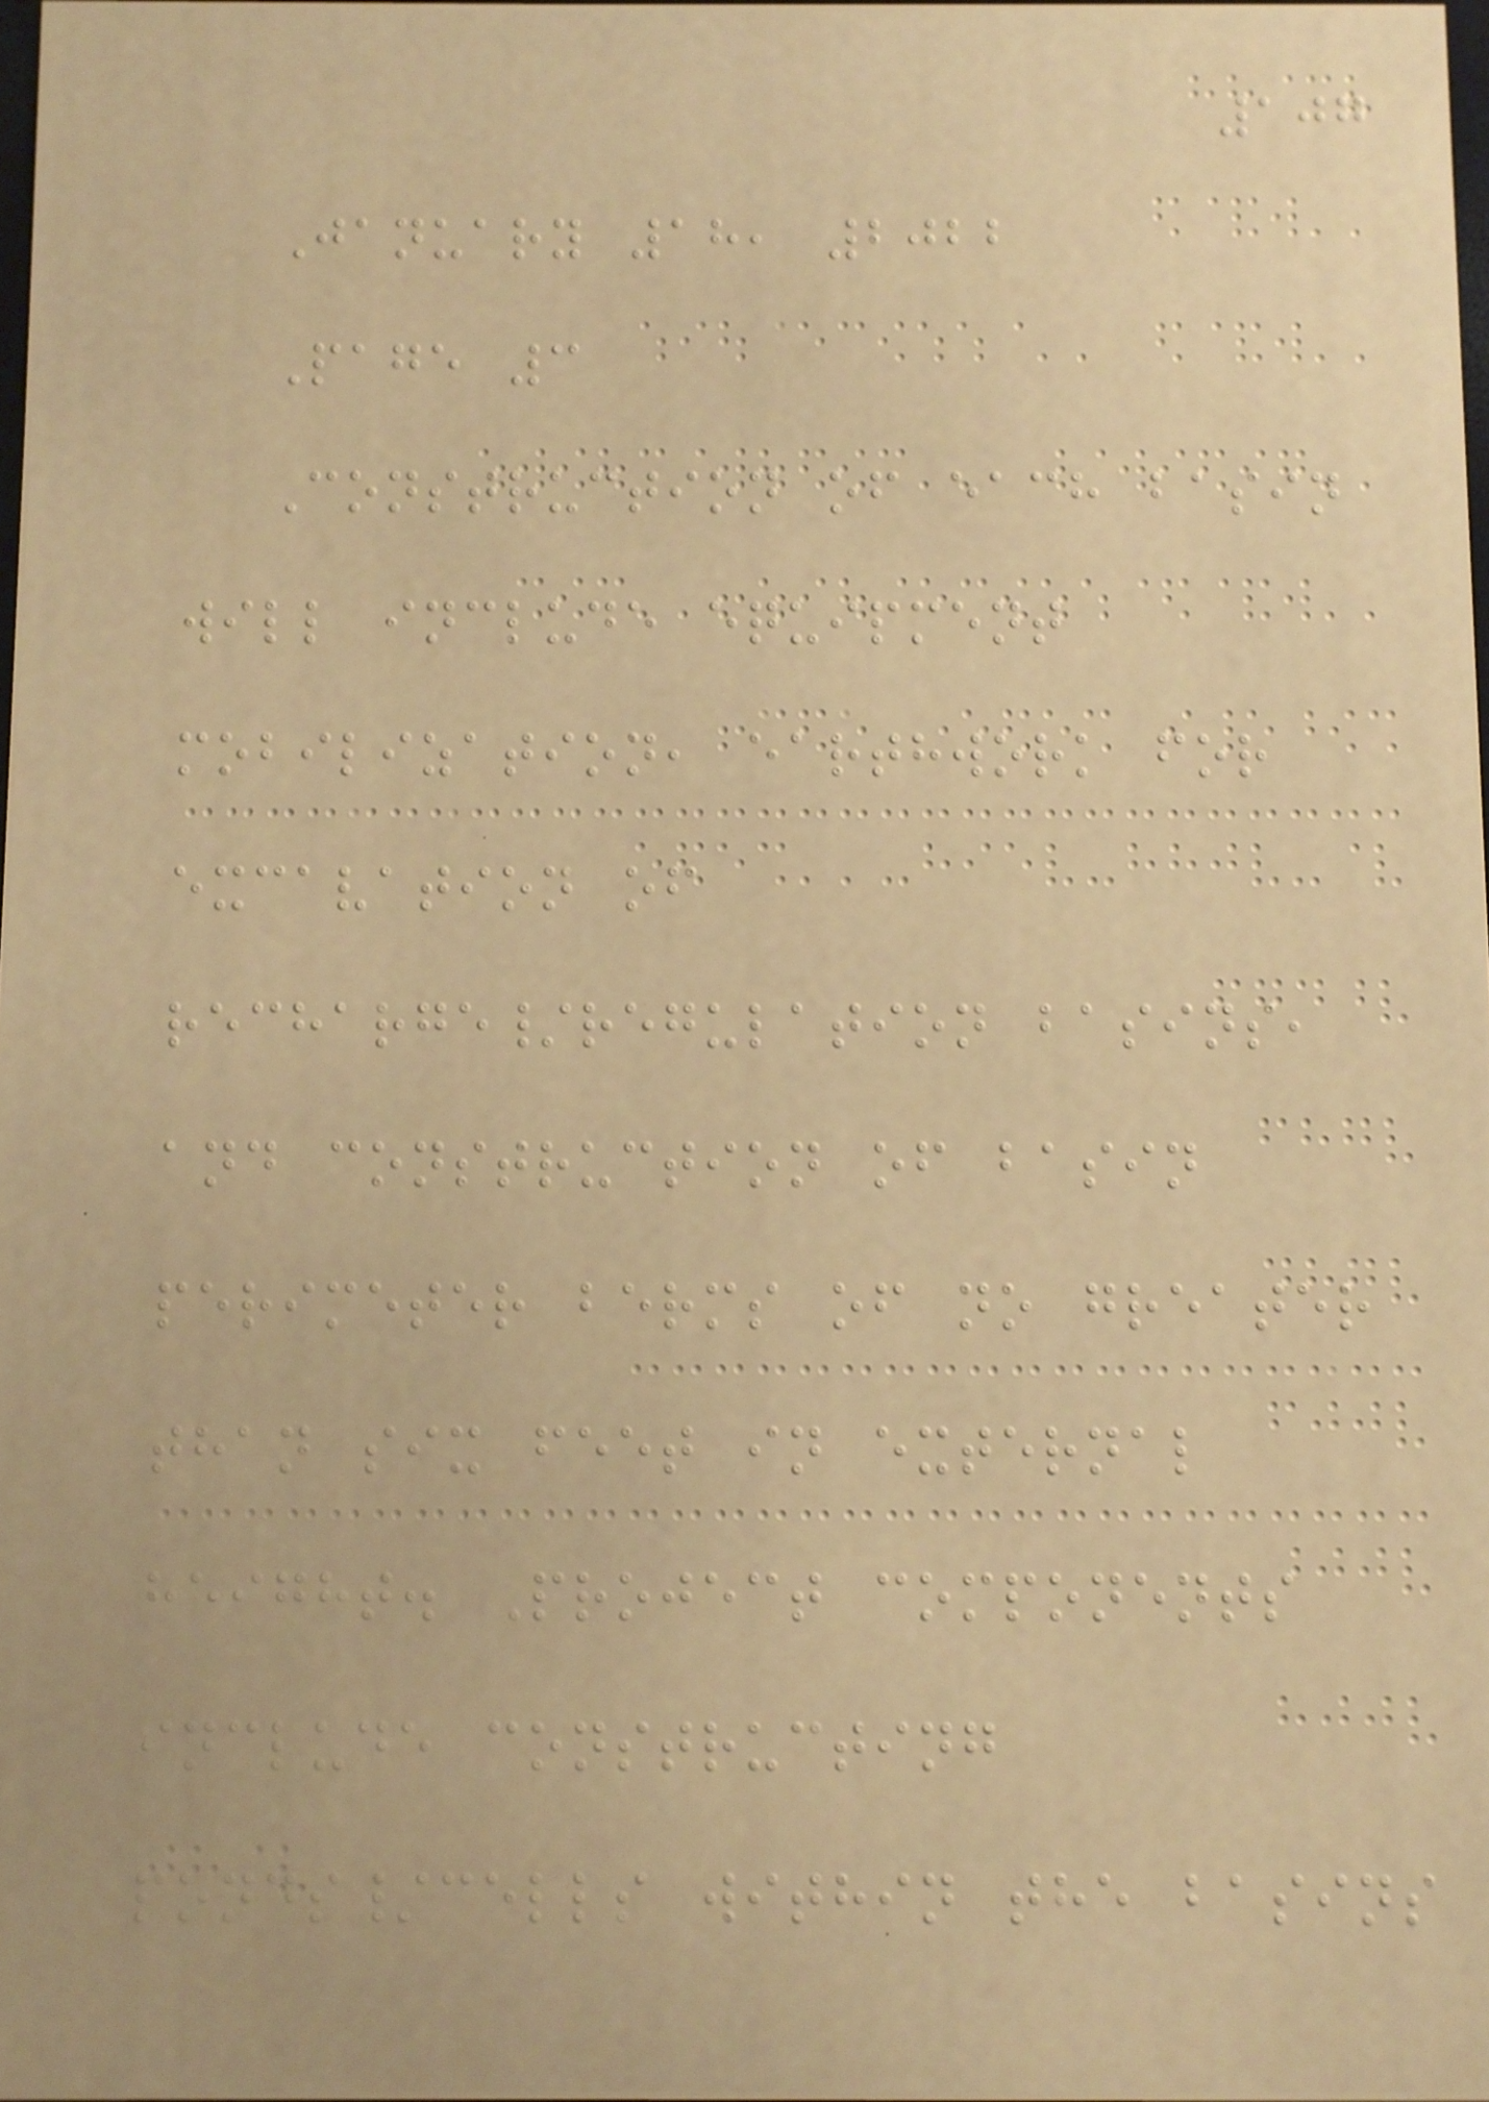107
January 18, 2022
Page 3
Construction of each basin
will include equipment
mobilization, earthwork for
excavation of
recharge/regulation basins,
and construction of basin
perimeter berms of no greater
than six feet in external
height. Project components
include constructing
ponds/cells within the basins
